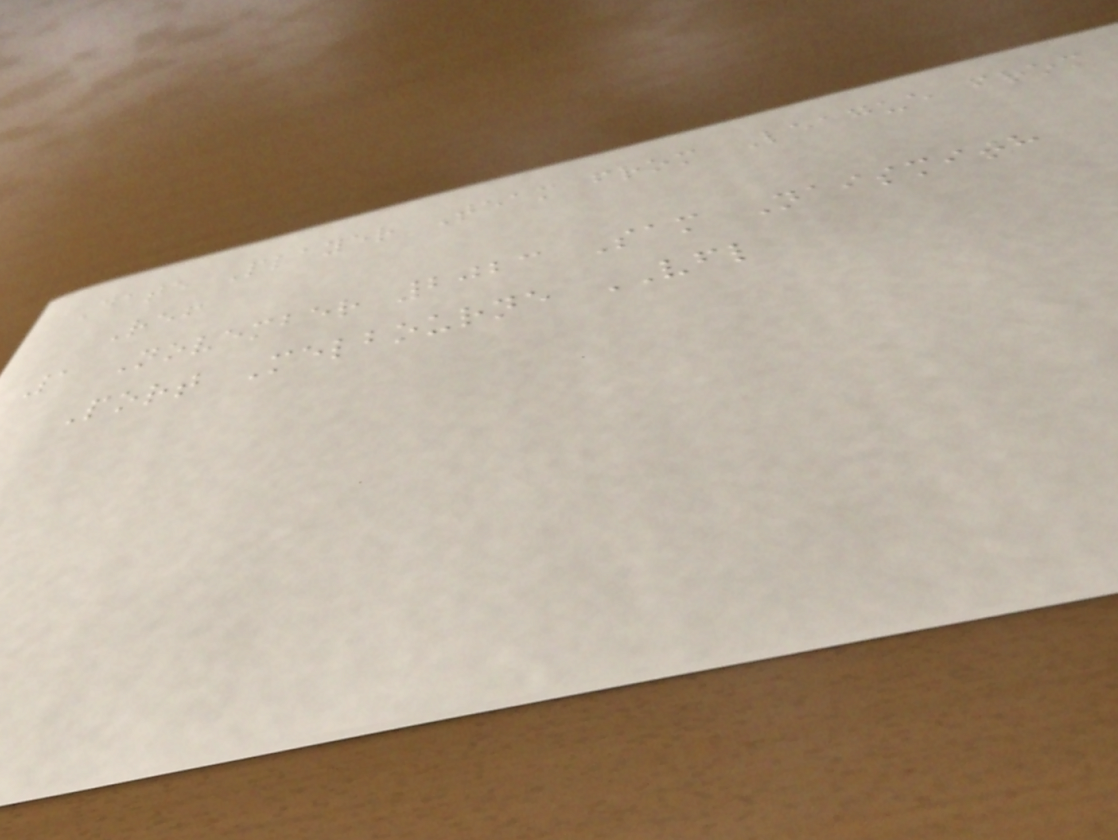Date Player Team from League from
Ref
1 November 2023 Sam Naismith
Port Melbourne VFL
